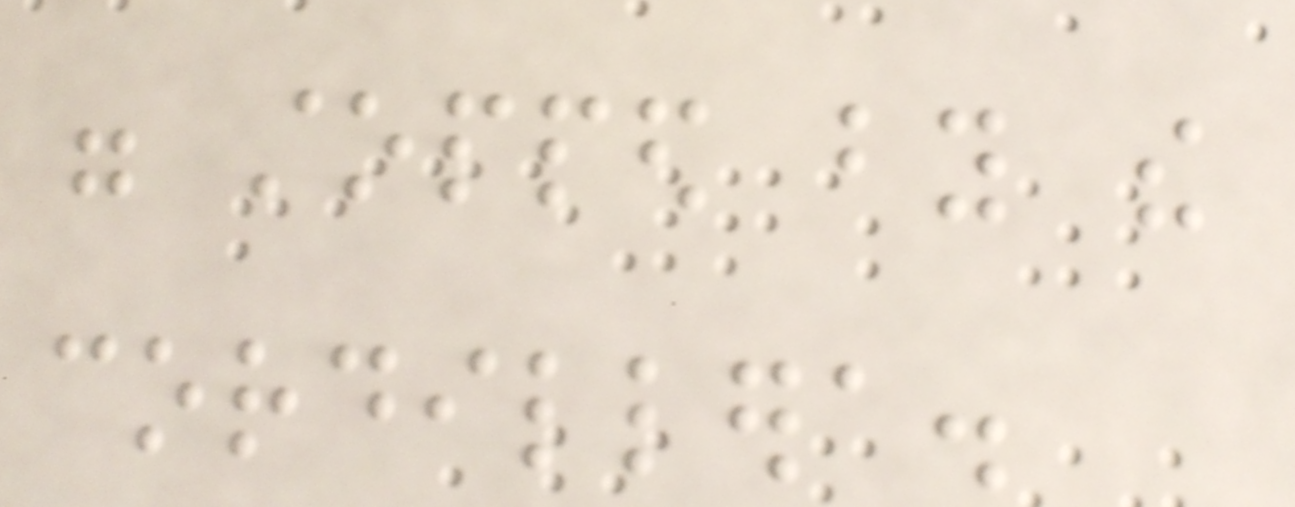were stopped by the
cordillera.
